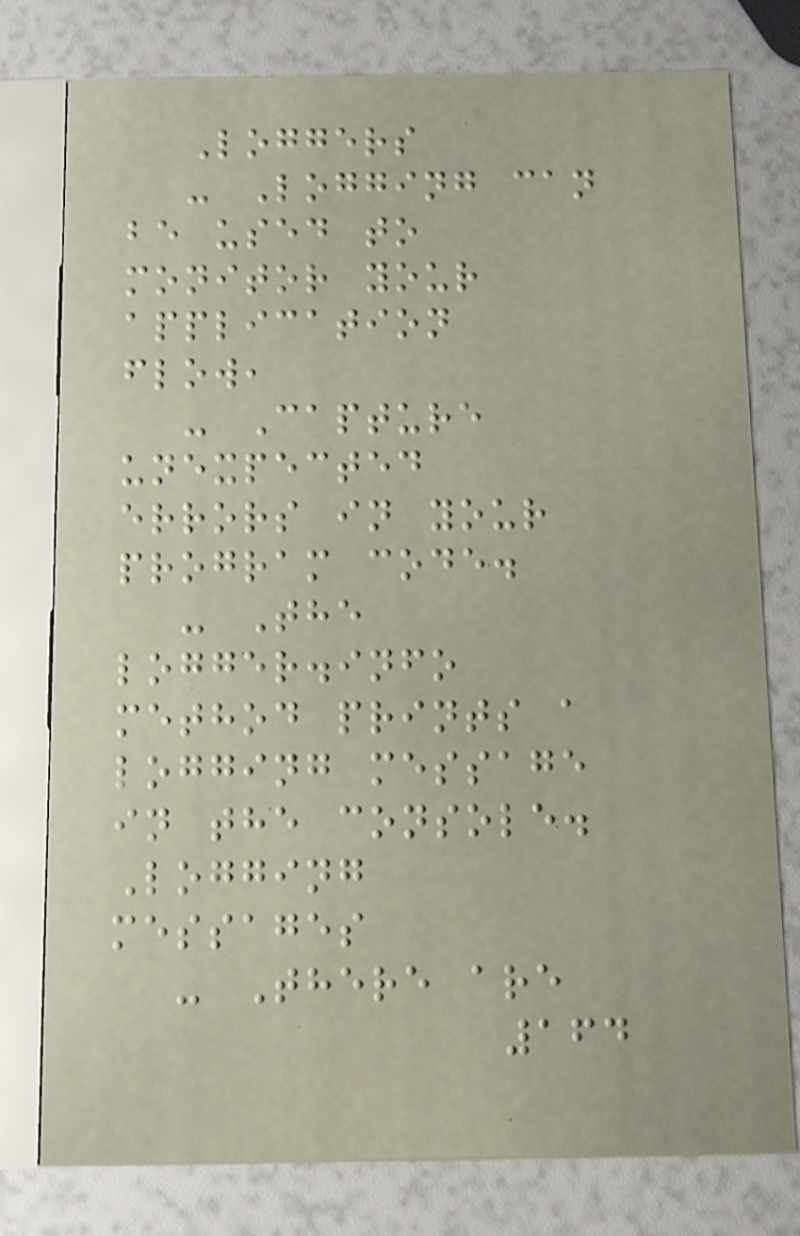Loggers
- Logging can
be used to
monitor your
application
flow,
- Capture
unexpected
errors in your
program code.
- The
logger.info
method prints a
logging message
in the console.
Logging
messages
- There are
164
